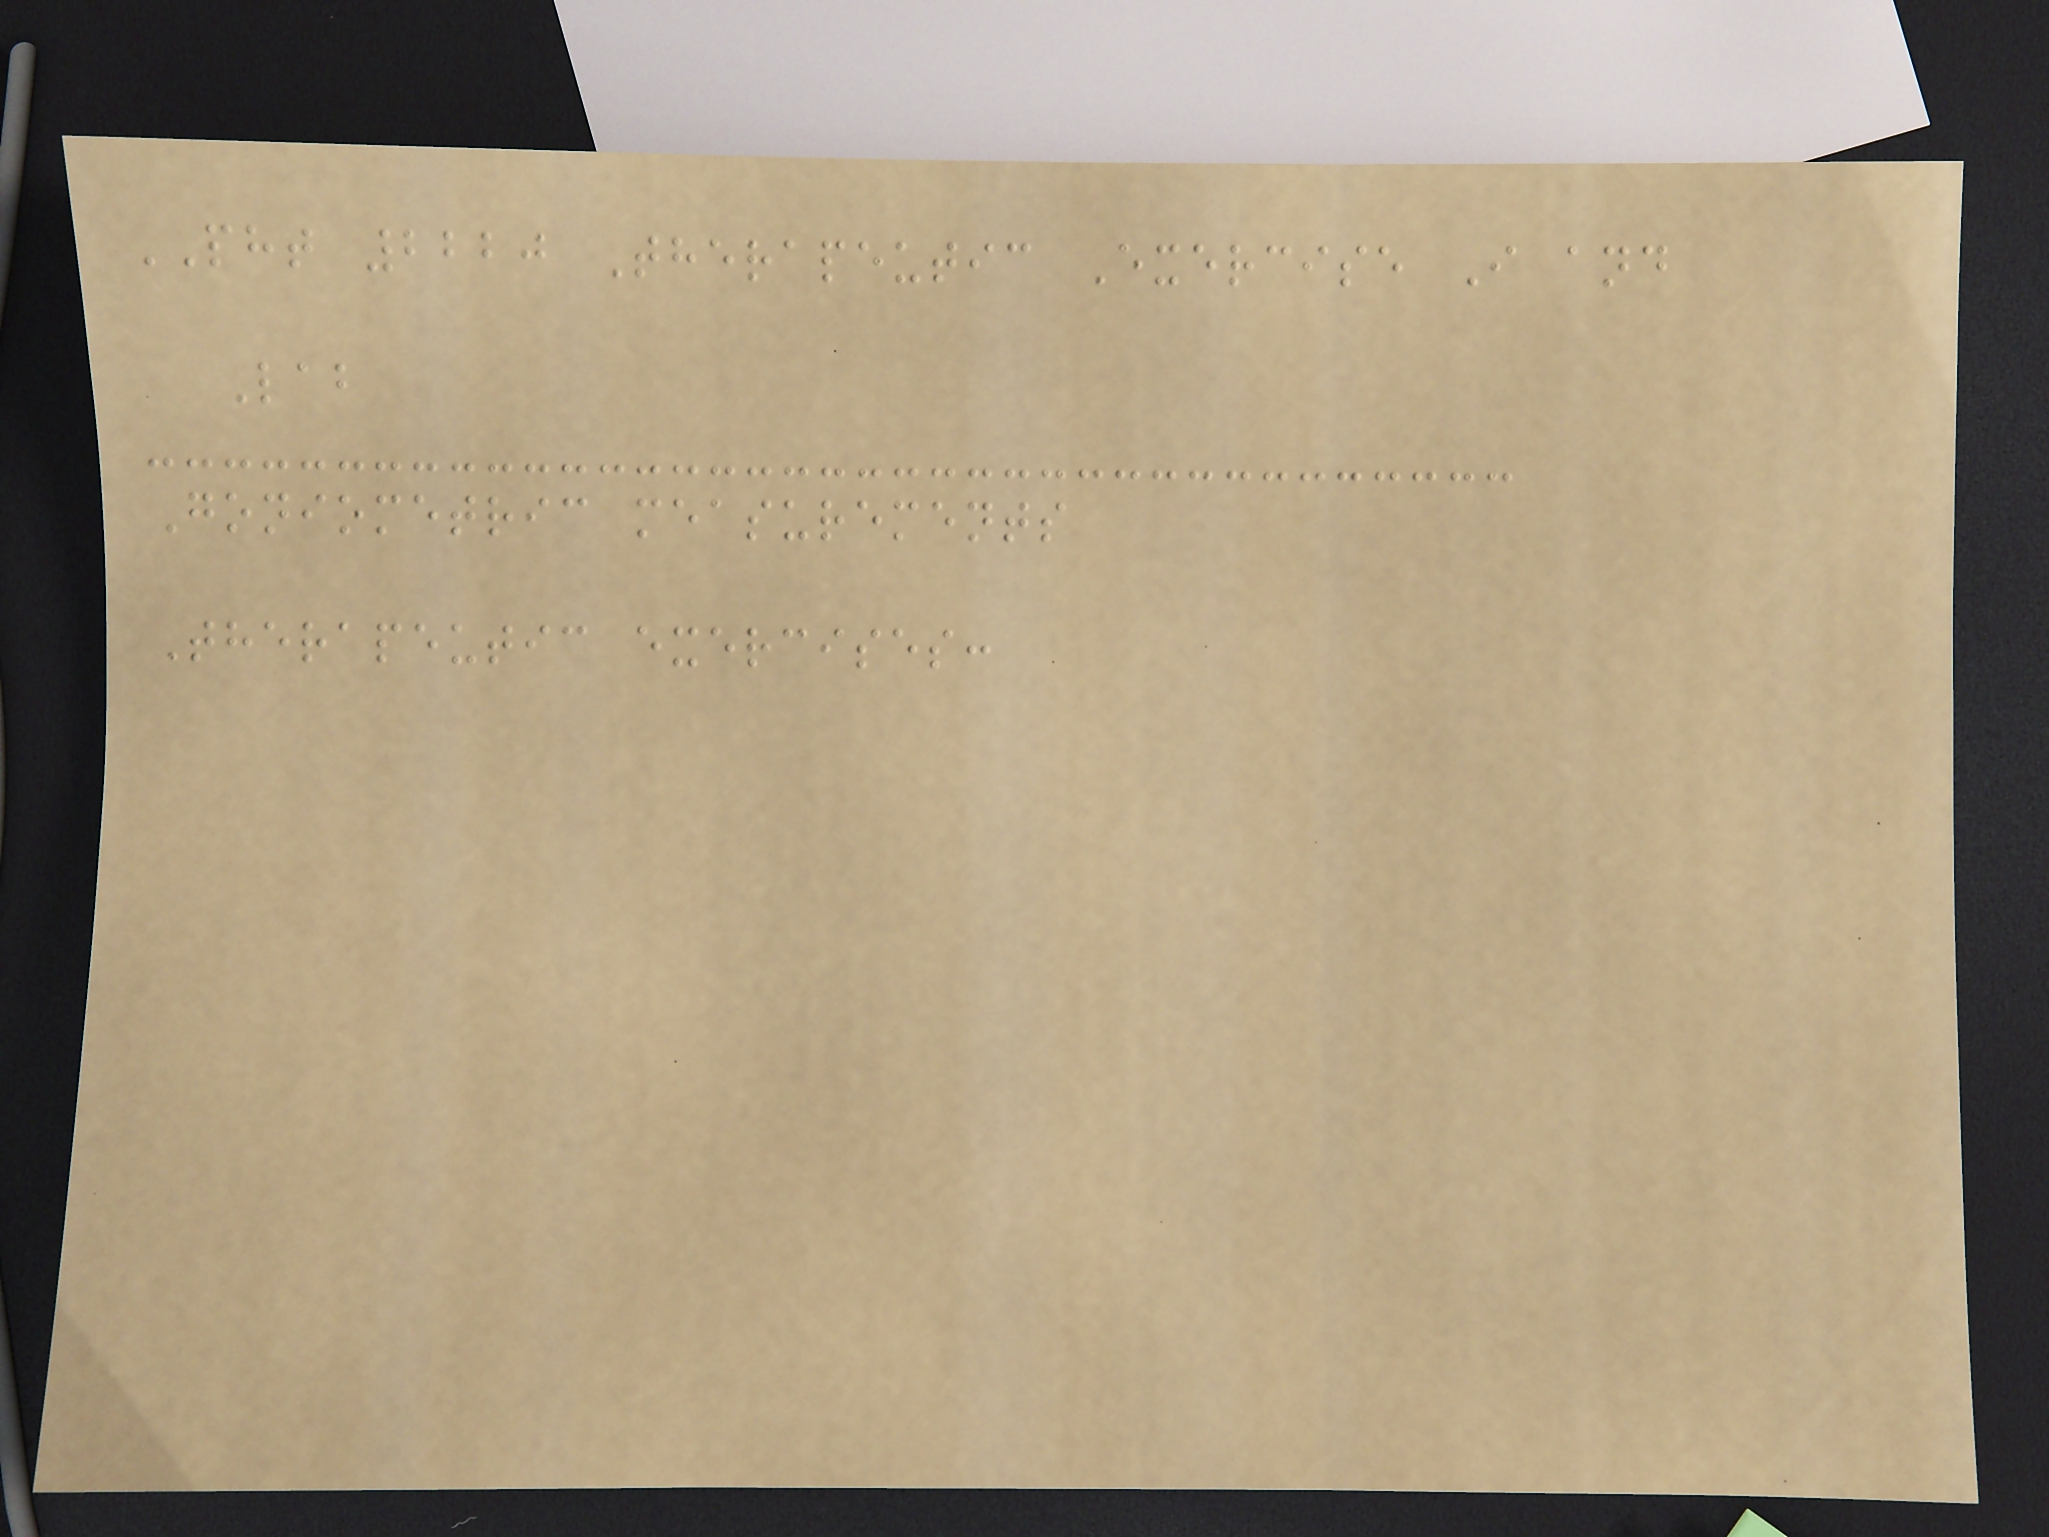PHT 2220 Therapeutic Exercise I and
Lab
Goniometric measurements
Therapeutic exercises:
